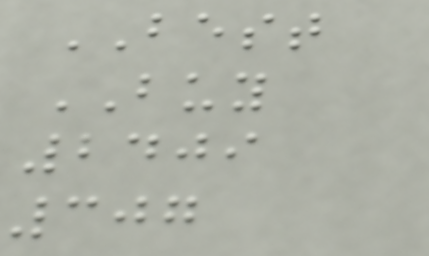BEST
BUY
2409
307
